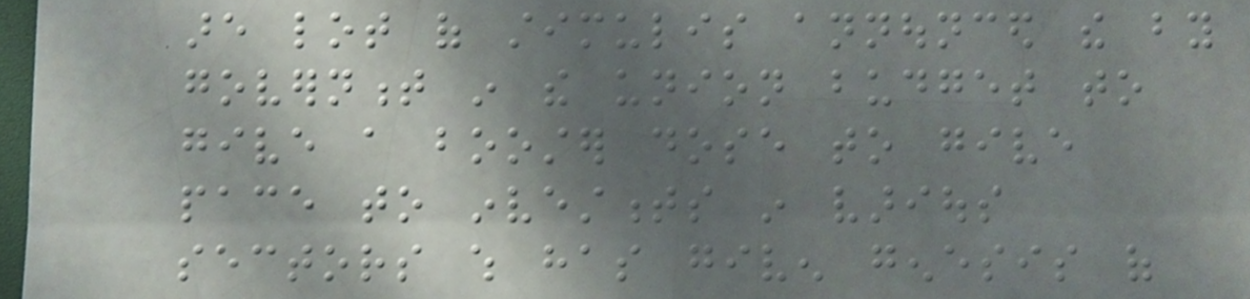are lot of stimulis announced the by
government in the union budget to
give a booster dose to give
pace to investments in various
sectors which has given genesis of
